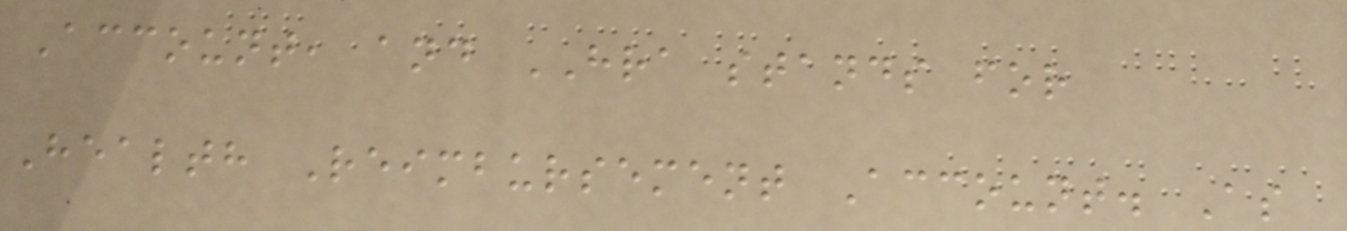Account, and HRA stands for
Health Reimbursement Account. As
